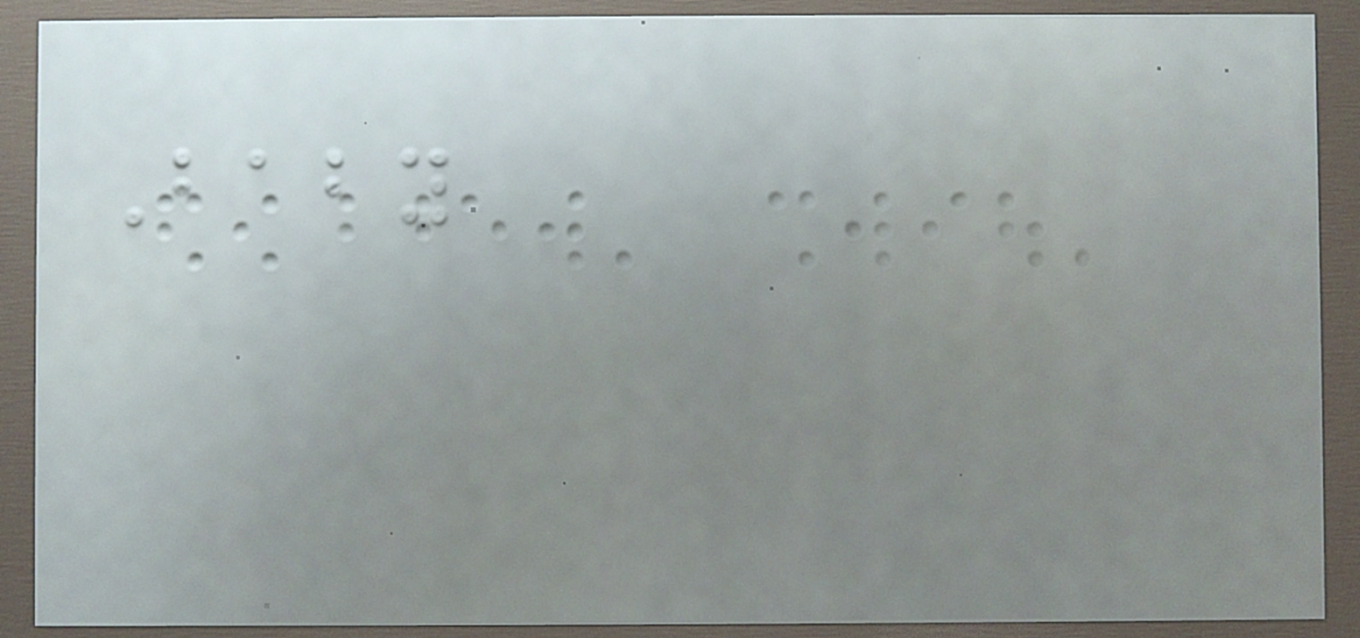Baby
